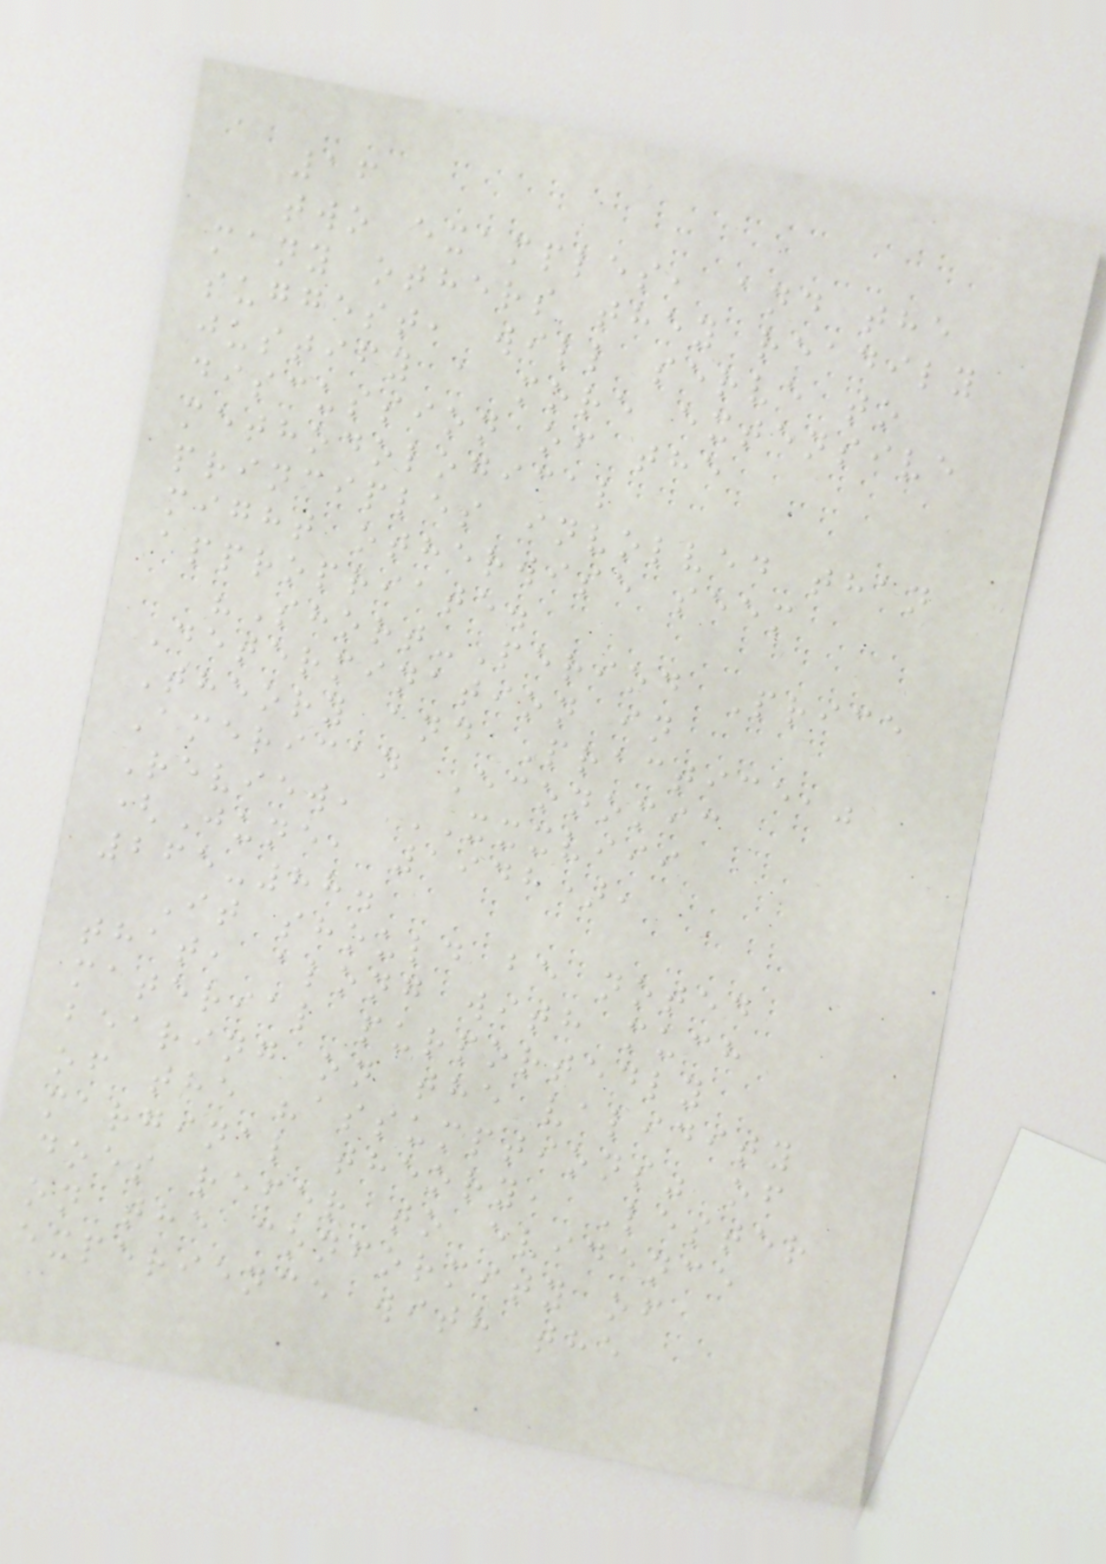16
two examples, and the
many others they readily
suggest, will serve to
justify a more extensive
discussion of the
methodological
principles involved than
might otherwise seem
appropriate.
"Short-Period Price
Determination in
Theory and Practice,"
American Economic
Review, XXXVIII
(June, 1948),
265-88.
It should be noted
that, along with much
material purportedly
bearing on the validity
of the "assumptions" of
marginal theory, Lester
does refer to evidence
on the conformity of
experience with the
